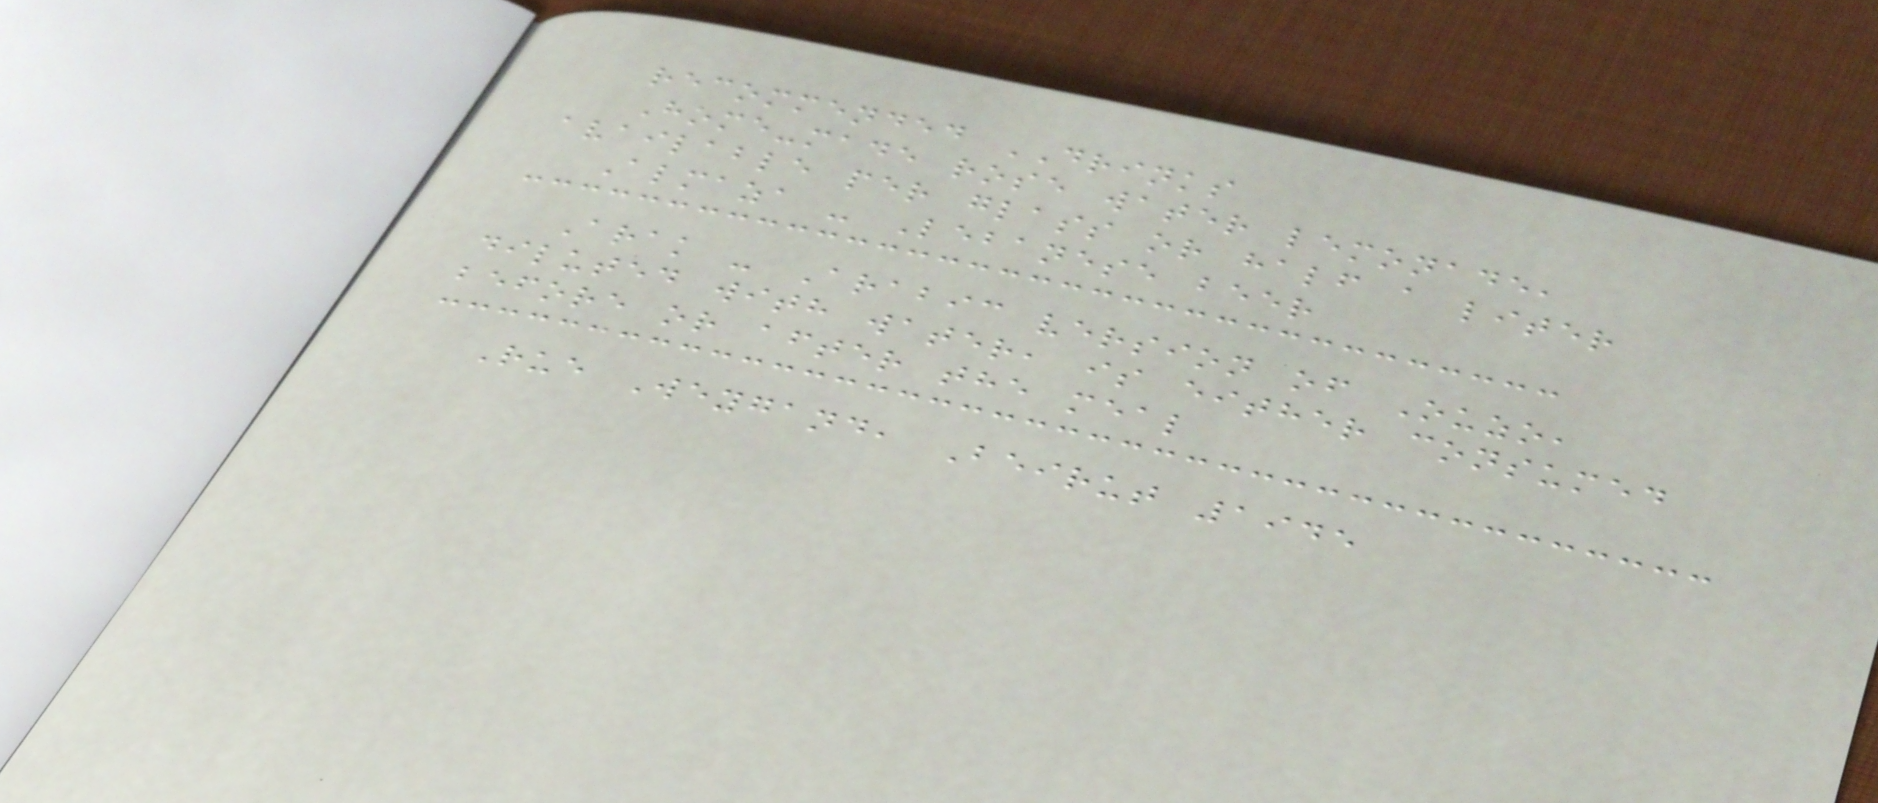recommended DRINKS
Home-made rose water lemonade,
available per glass or half a liter
Almaza - Lebanese beer
Arak - Arabic version of Ouzo,
diluted with water, is either consumed
before or after the meal
Rue Weygand, Beirut 1945
